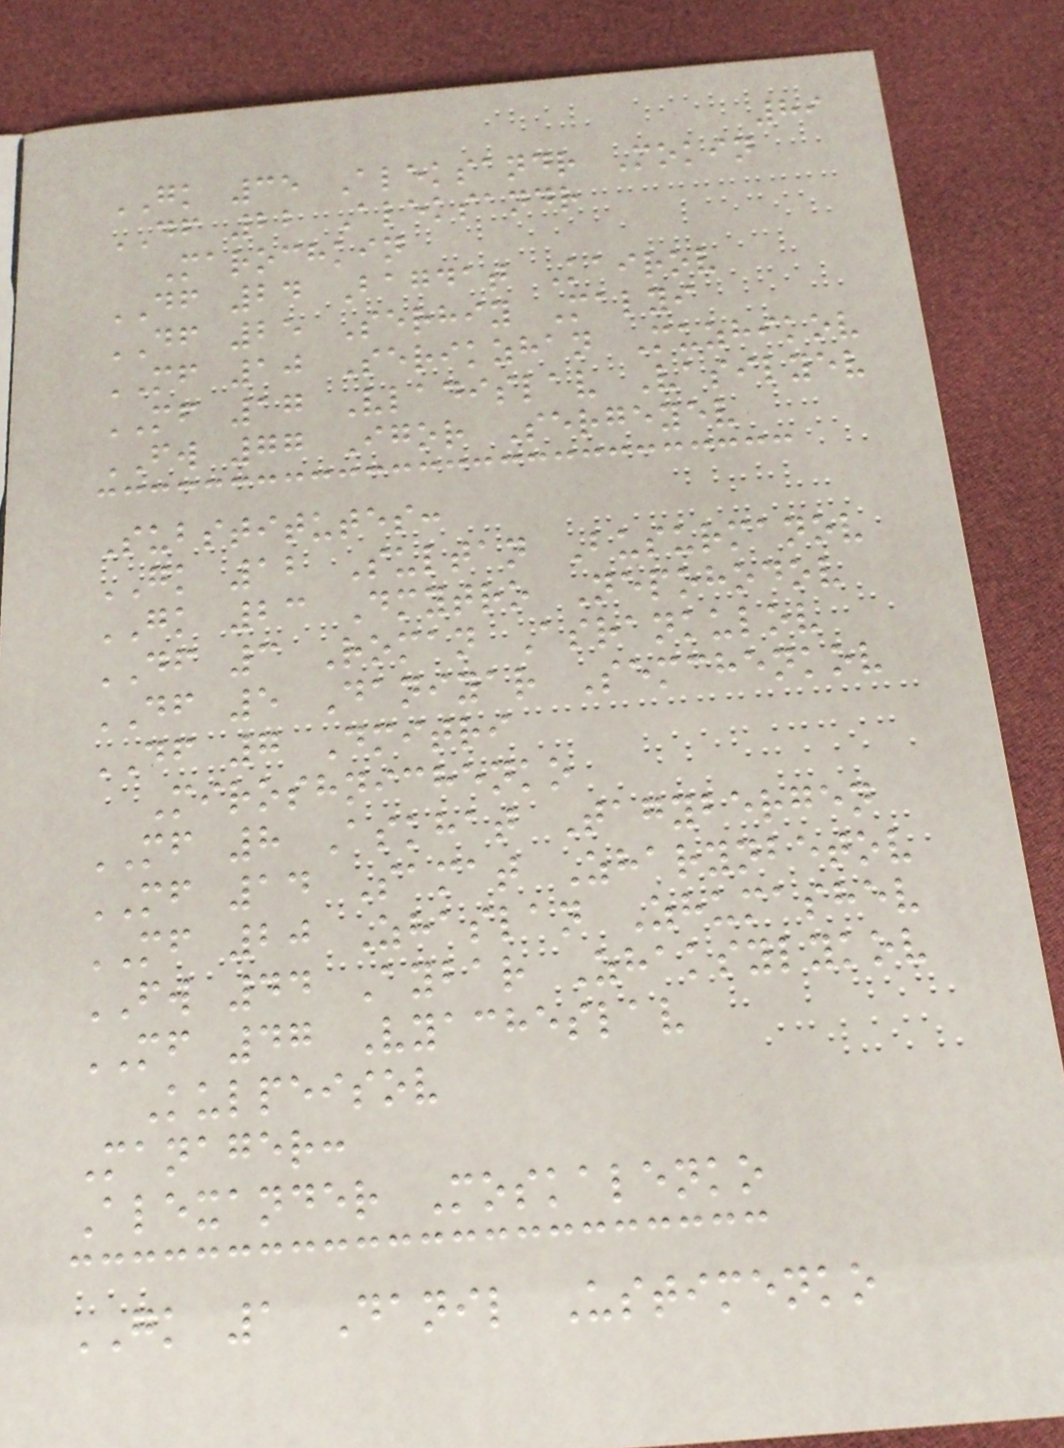89
GK 35 Aleksandr Mokin
DF 22 Aleksandr
Marochkin
DF 24 Bagdat Kairov
DF 25 Serhiy Malyi
MF 10 Serikzhan Muzhikov
MF 17 Vladislav Vasilyev
FW 77 Igor Sergeyev
Substitutes:
GK 12 Sultan Busurmanov
GK 23 Dmytro Nepohodov
DF 3 Roman Asrankulov
DF 5 Daniyar Semchenkov
DF 7 Dmitri
Miroshnichenko
MF 8 Askhat Tagybergen
MF 14 Samat Zharynbetov
MF 20 Zhaslan Zhumashev
FW 44 Aybar Zhaksylykov
MF 47 Vyacheslav
Kulpeisov
Manager:
Alexander Moskalenko
GK 1 Danil Ustimenko
